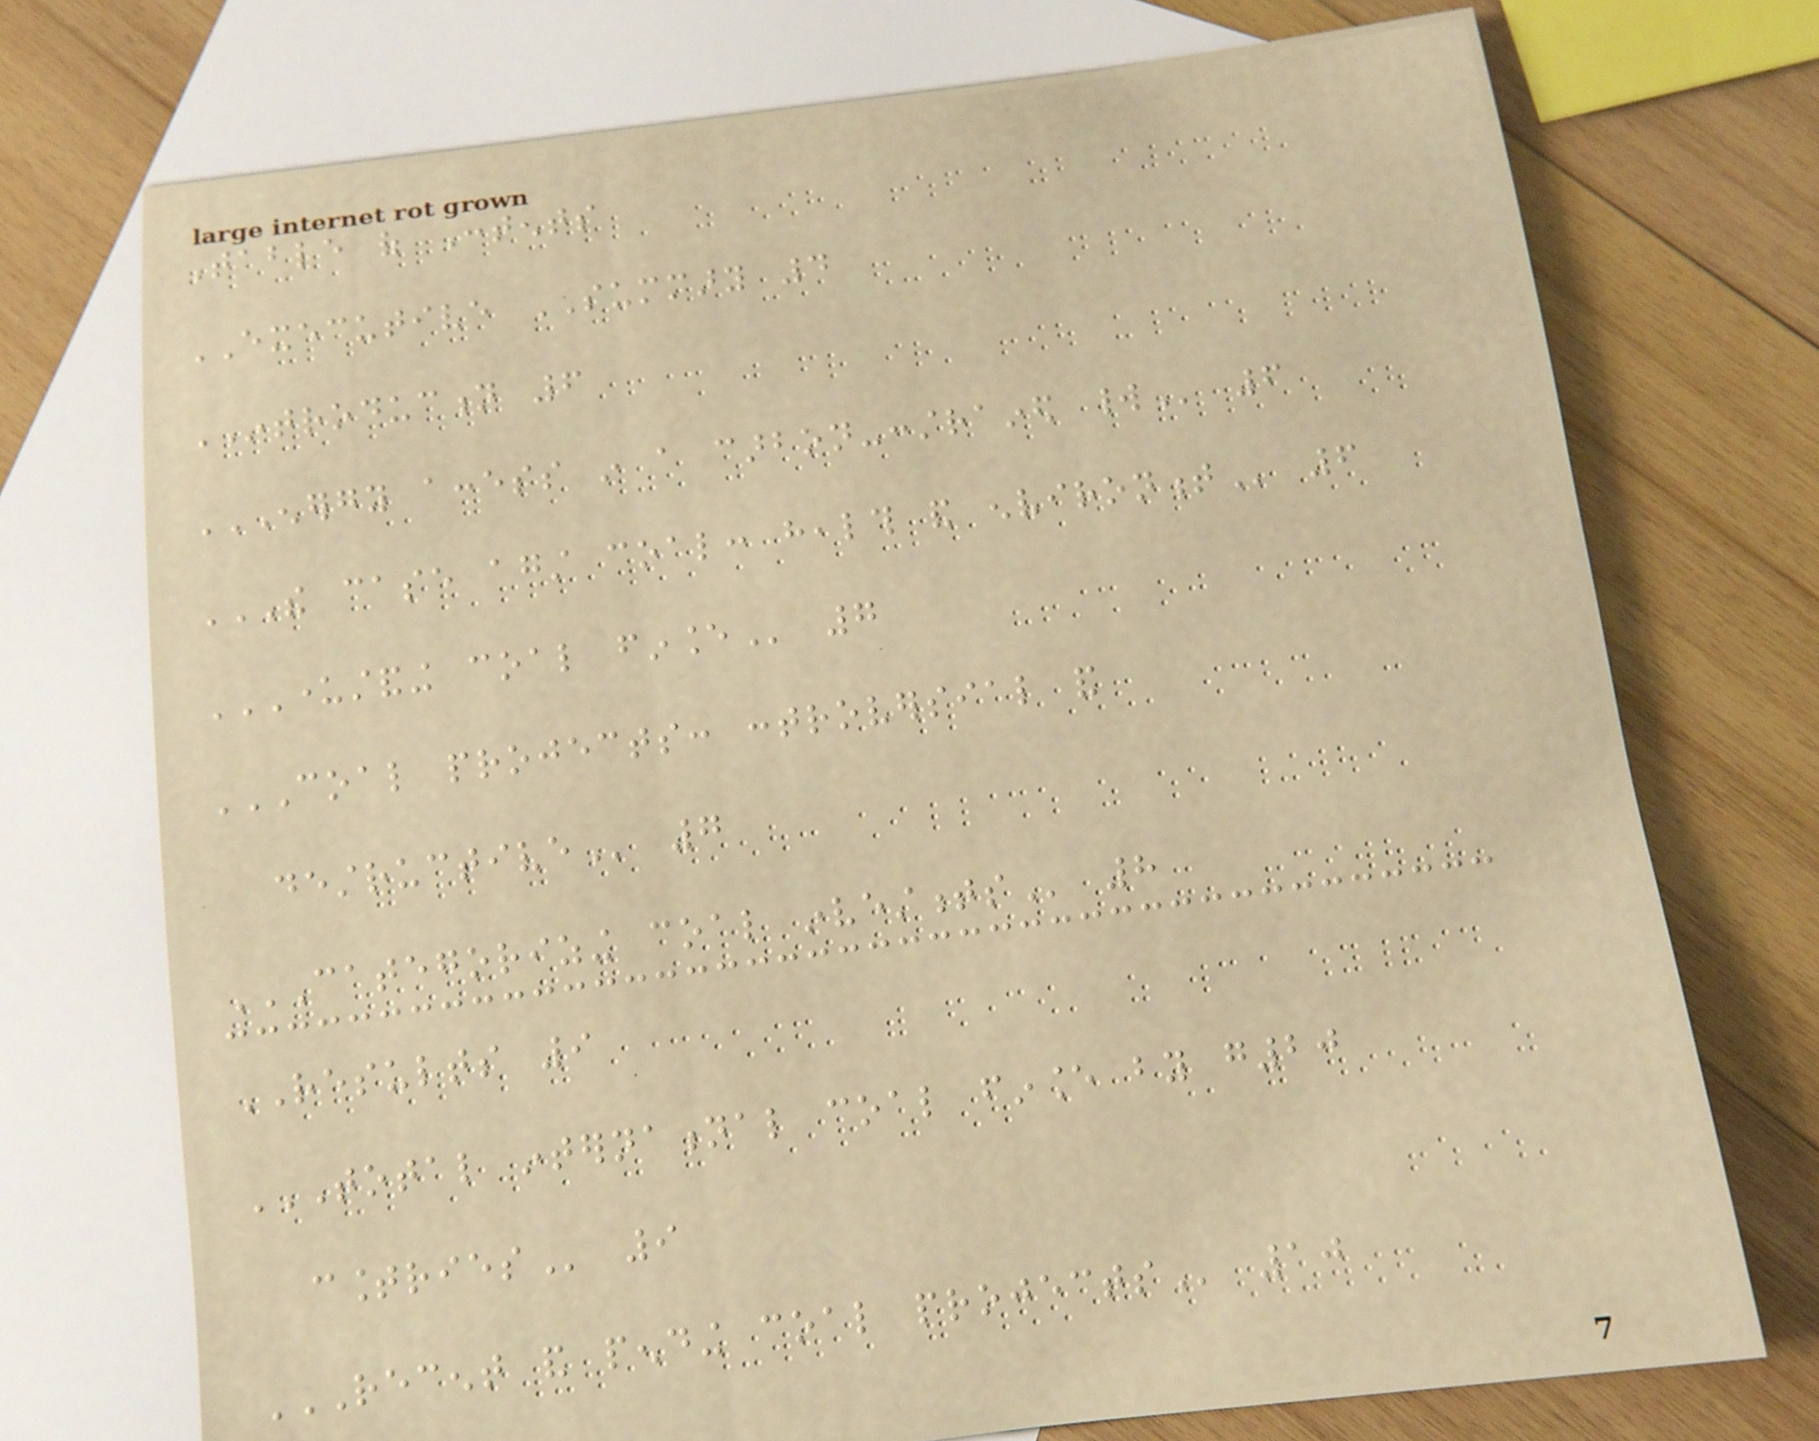Table of Contents
EXECUTIVE SUMMARY 4
INTRODUCTION 6
ENERGY ACCESS IN A CARBON-CONSTRAINED WORLD 6
THE CASE AGAINST COAL: HEALTH AND ENVIRONMENT 6
UNDERSTANDING COAL FINANCE 7
COAL PROJECTS: CONTROVERSIAL AND
DESTRUCTIVE 7
CATEGORIZING COAL INVESTMENTS 8
RESULTS 9
TOTAL INTERNATIONAL COAL FINANCE BY G20
COUNTRIES 9
RECENT AND PENDING COAL PROJECTS 10
